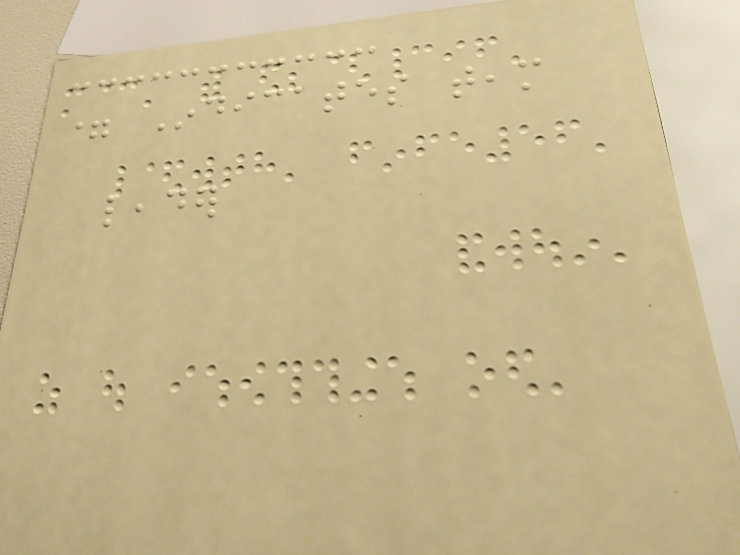= Indicates team
leader
